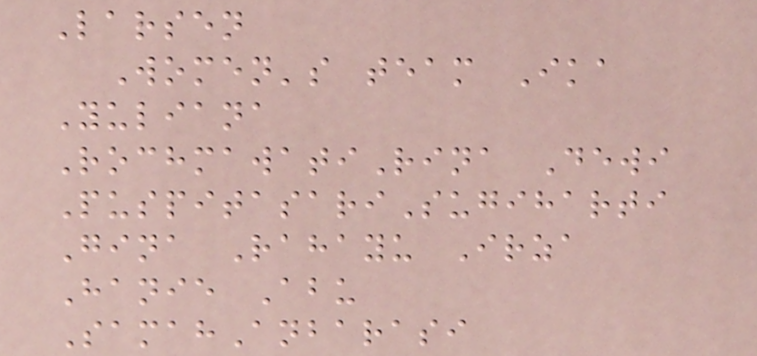Larsen
Women's team Ika
Yuliana
RochmawatiRina Dewi
PuspitasariSugiharti
Gina Rahayu Irza
Hanie Abu
SamahAnbarasi
